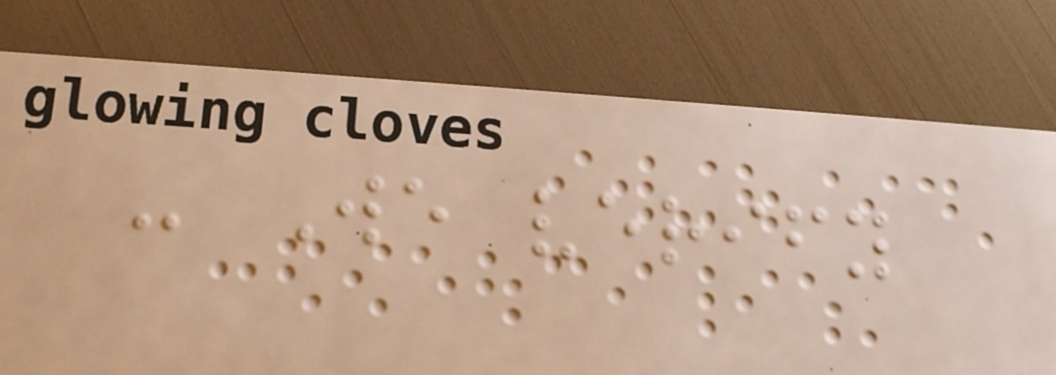- We verify
